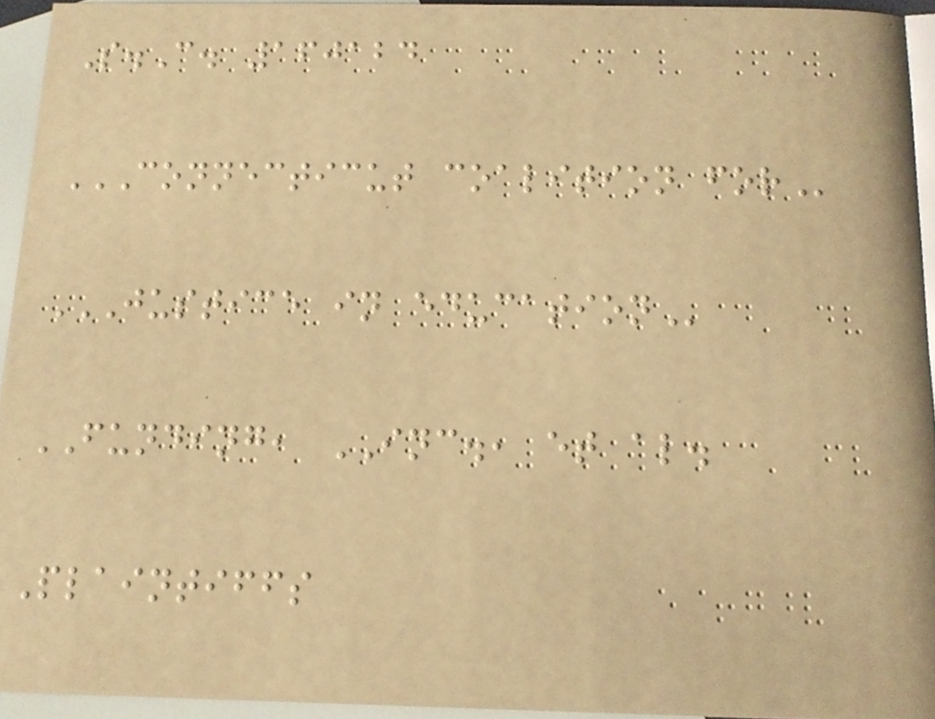S.C. 160124
CONNECTICUT COALITION FOR
JUSTICE IN EDUCATION
FUNDING, INC., et al.
Plaintiffs
